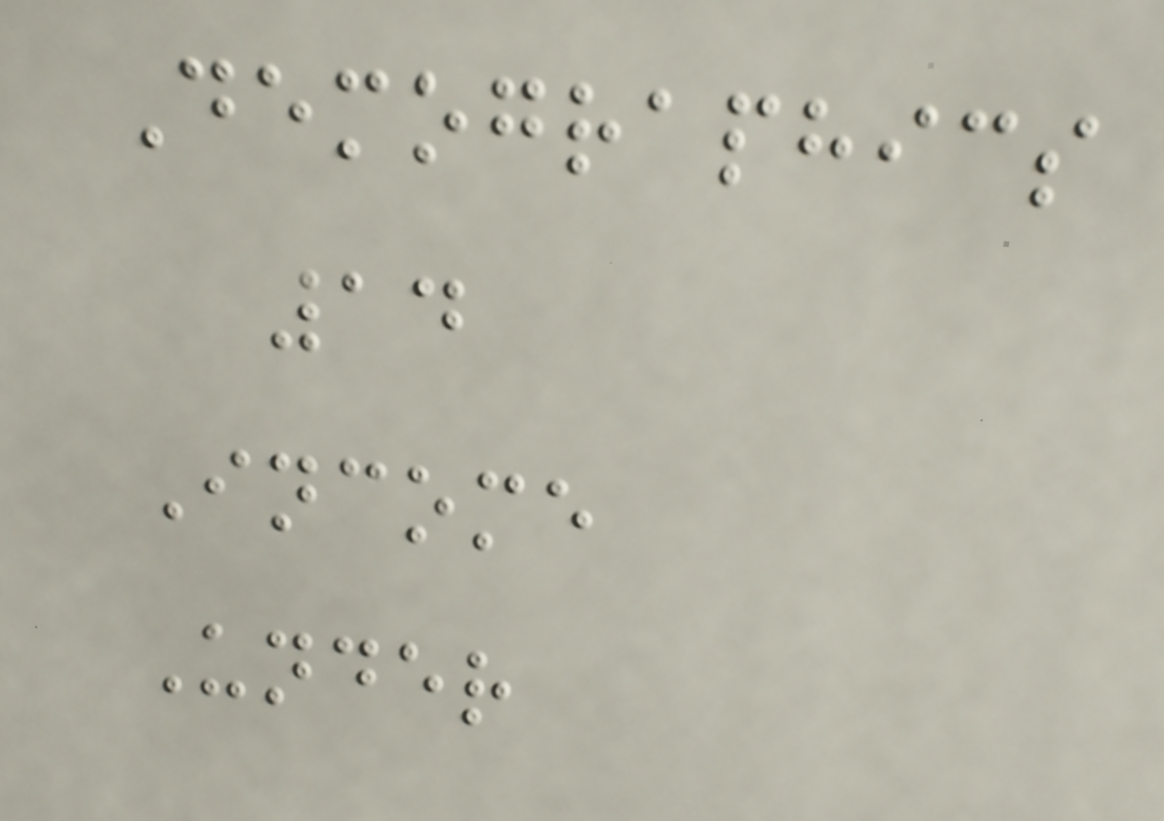Demographics
14
Income
Under
